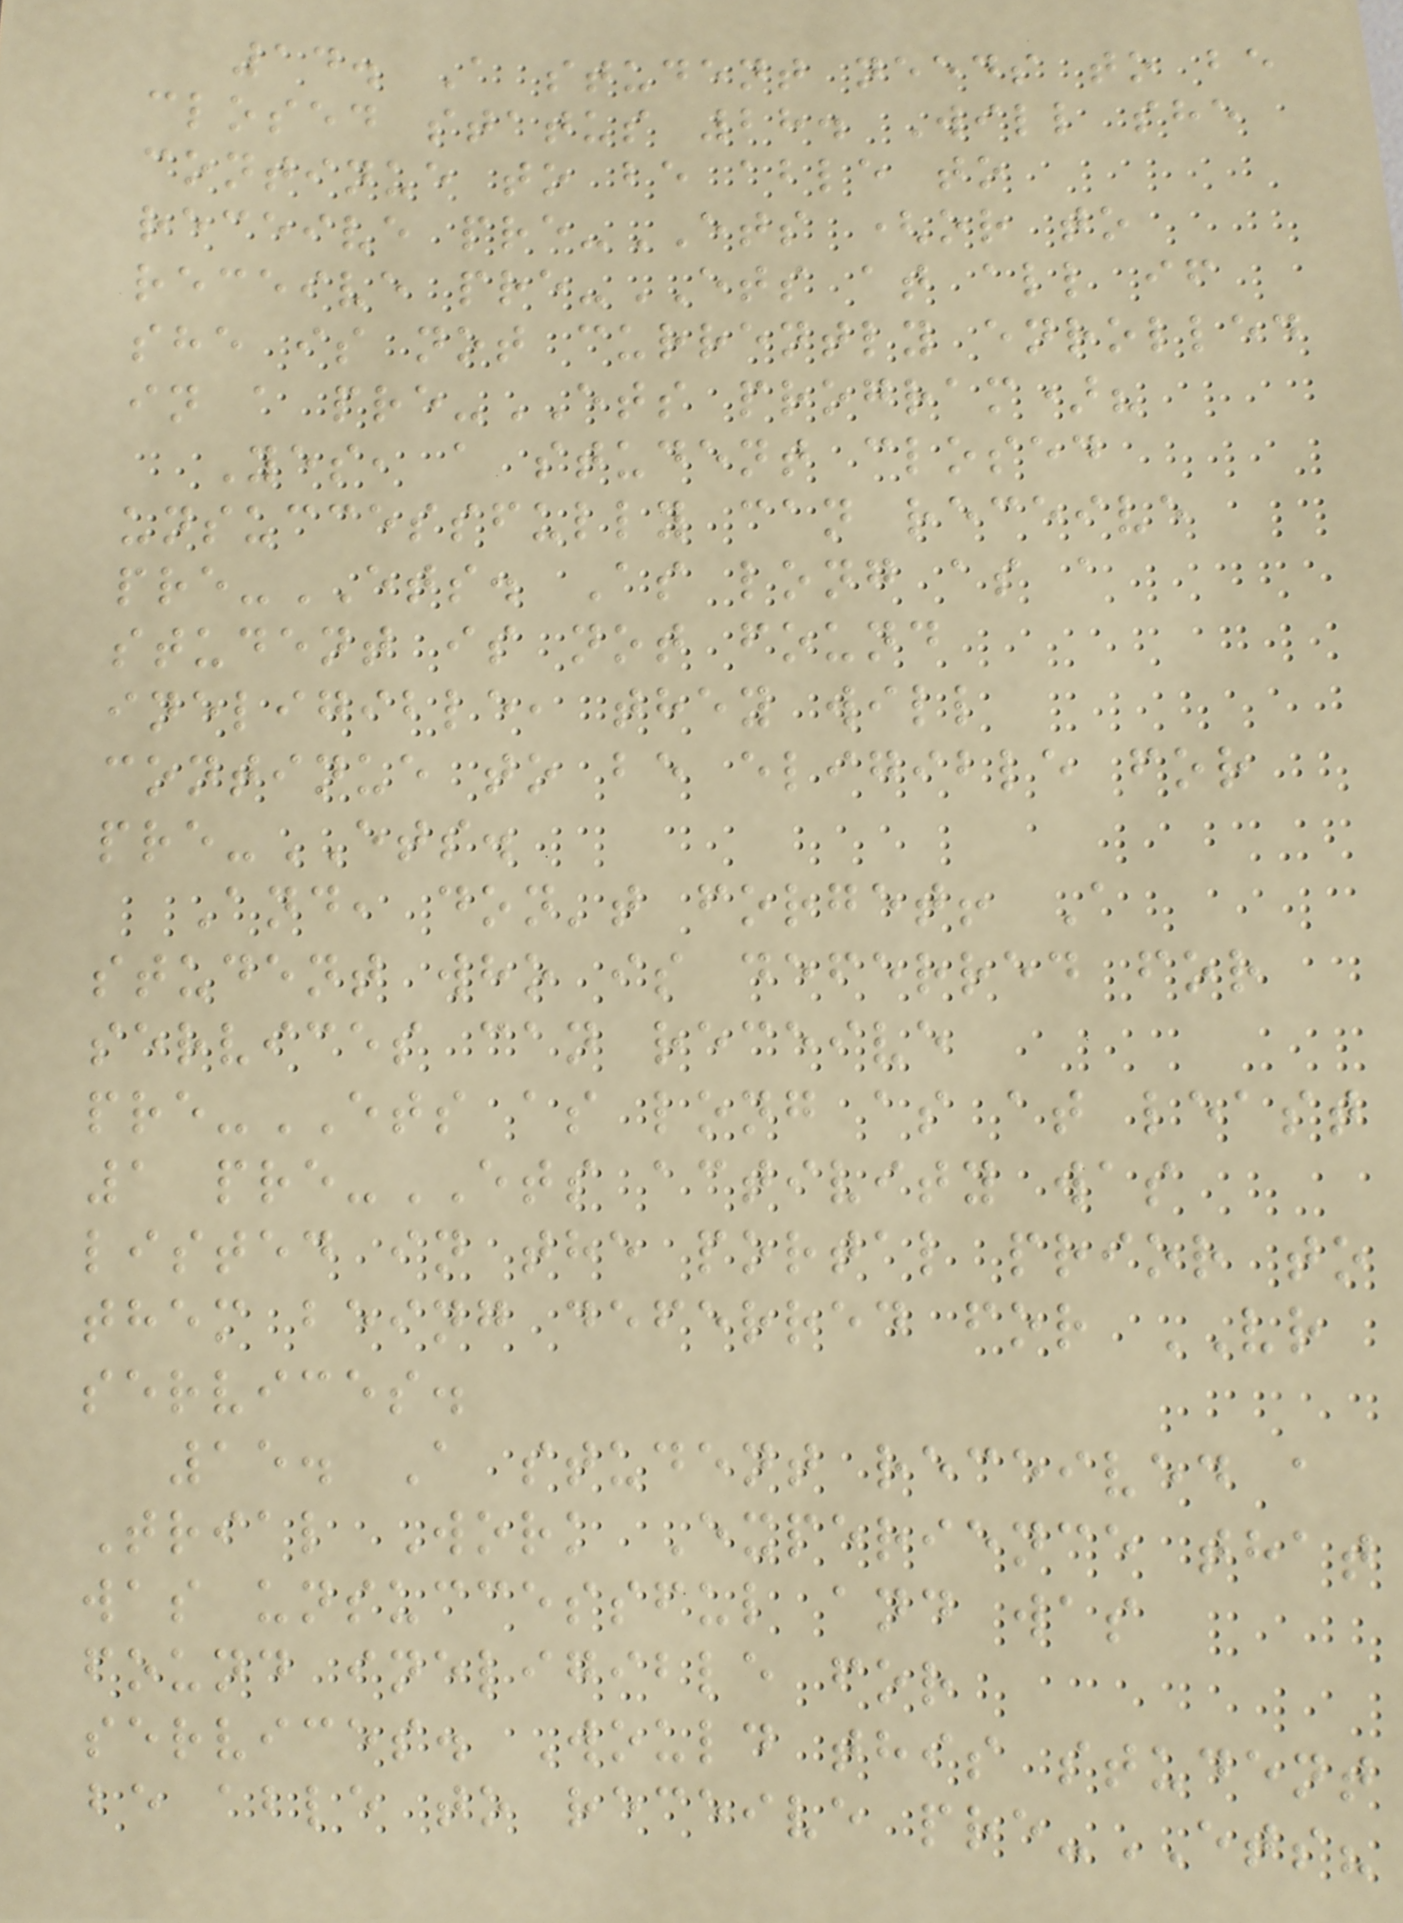14. A student needs to be
closed status 28. Will she
continue to be able to
receive pre-ETS (or to
receive pre-ETS at all if
she is not currently enrolled
in a pre-ETS program)?
Yes, a student closed
unsuccessfully can receive
pre-ETS. As long as a
student is not found
ineligible, they will
continue to be eligible for
pre-ETS.
And, don't forget! A
student who is deferred for
services can receive
pre-ETS as long as at least
1 pre-ETS activity was
listed in the portal prior to
them being deferred for VR
services.
15. A student received a
Trial Work Experience that
was unsuccessful and was
found ineligible for
services. Would this student
be able to receive pre-ETS?
